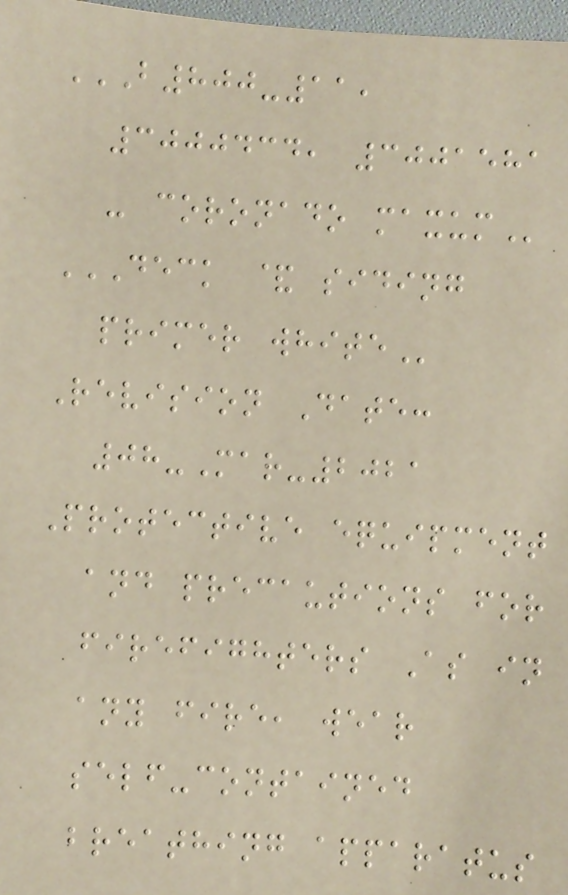B800-11,
3000434, 3001581
- CORONADO MAXUM
DECK & SIDING
PRIMER WHITE
Revision Date:
08-Mar-2021
Protective equipment
and precautions for
firefighters As in
any fire, wear
self-contained
breathing apparatus
